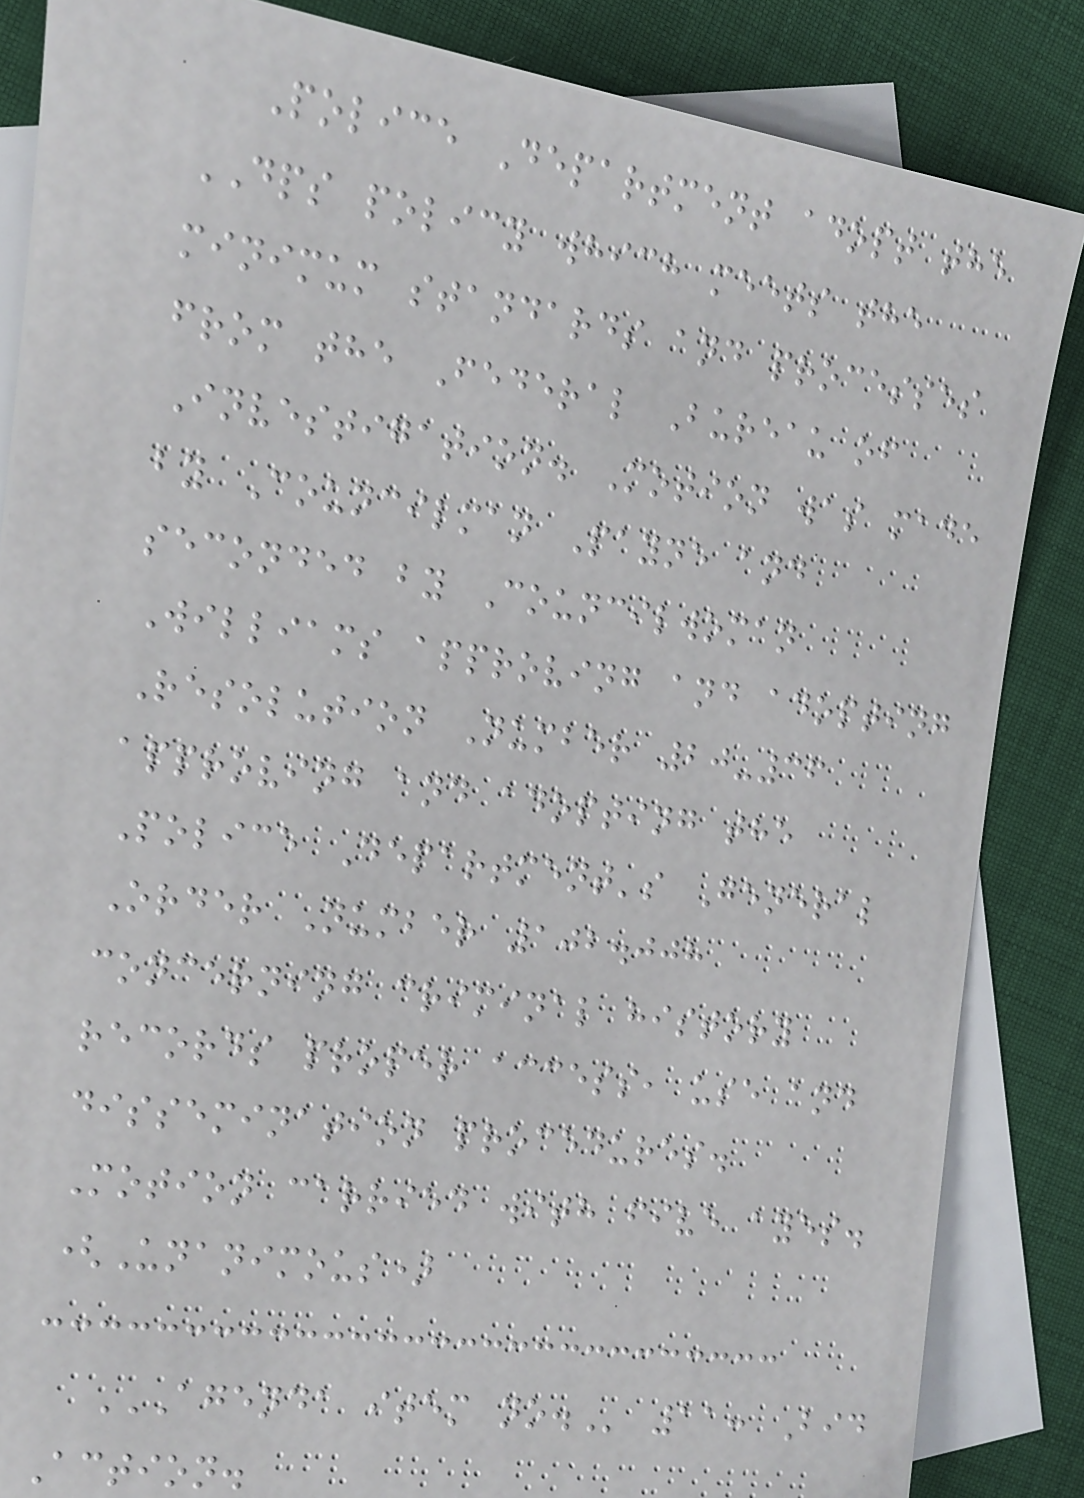Police Department adopt the
DPS policy which meets the
minimum standards and processes
from the Federal Bureau of
Investigation. Motion was made
by Councilman Payne and
seconded by Councilwoman
Williams approving and adopting
Resolution Number 20-36
approving and adopting the
Police Department's General
Order Number 102.008
concerning criminal history
records proper access, use and
dissemination procedures.
Motion carried with five ayes.
(Unanimous)
AGENDA ITEM NO. 11: Bid
Action.
